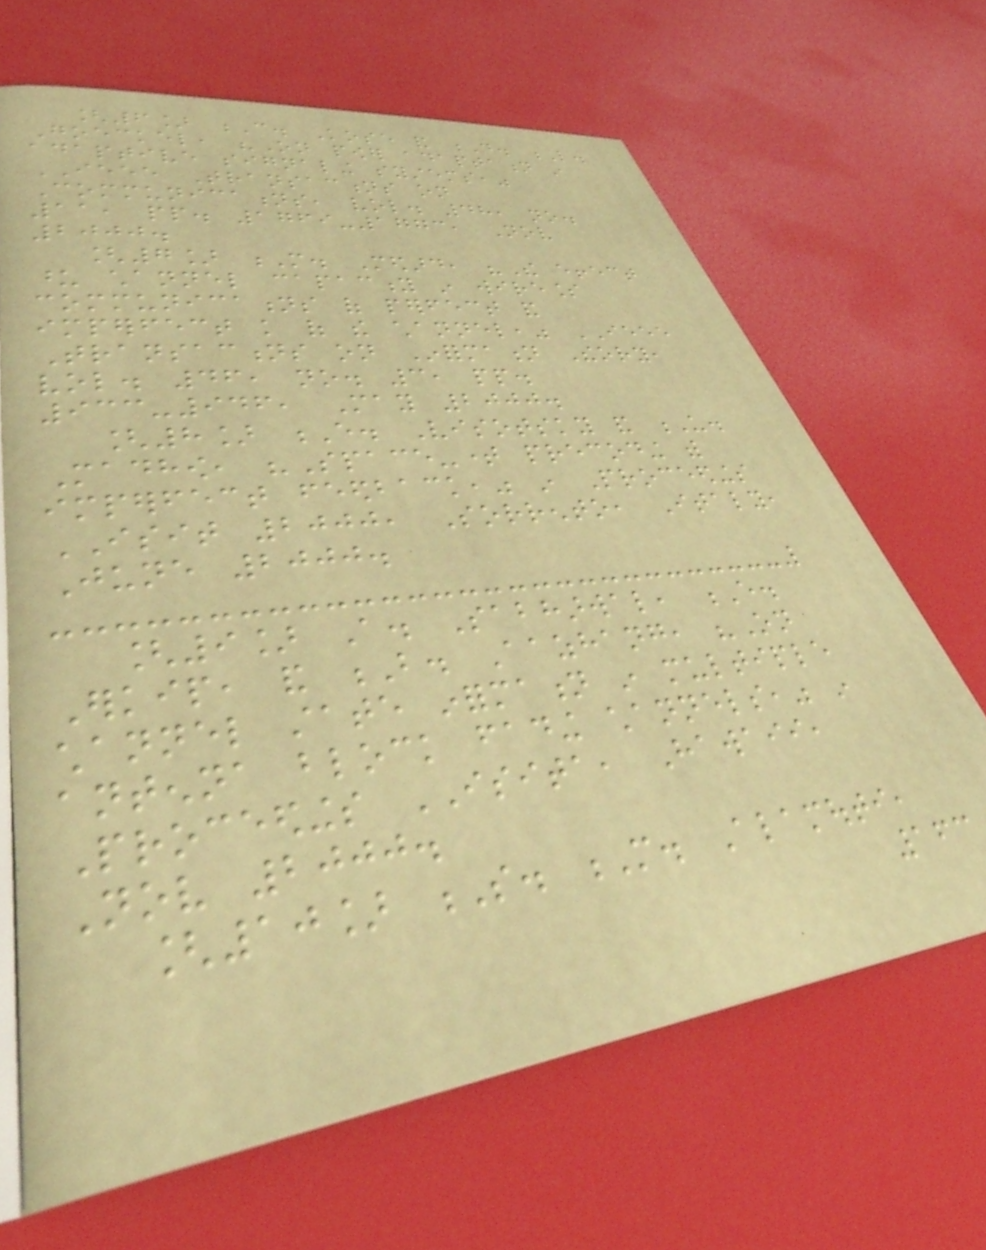[6] C. Kose and D. L.
Goeckel, "On power adaptation in
adaptive signaling systems,"
IEEE Transactions on
Communications, vol. 48, no.
11, pp. 1769-1773, Nov
2000.
[7] M. Medard, "The effect
upon channel capacity in wireless
communications of perfect and
imperfect knowledge of the channel," IEEE
Transactions on Information Theory,
vol. 46, no. 3, pp.
933-946, May 2000.
[8] E. Visotsky and U.
Madhow, "Space-time precoding with
imperfect feedback," in Proceedings
ISIT 2000, Sorrento, Italy,
June 2000.
[9] A. Sabharwal, E.
Erkip, and B. Aazhang, "On
channel state information in multiple
antenna block fading channels," in
Proceedings ISITA, Hawaii,
Nov 2000.
[10] S. M. Alamouti,
163
